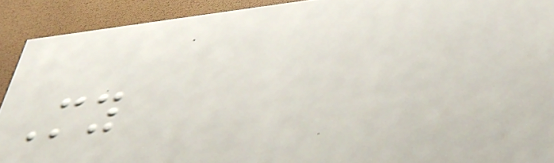My
